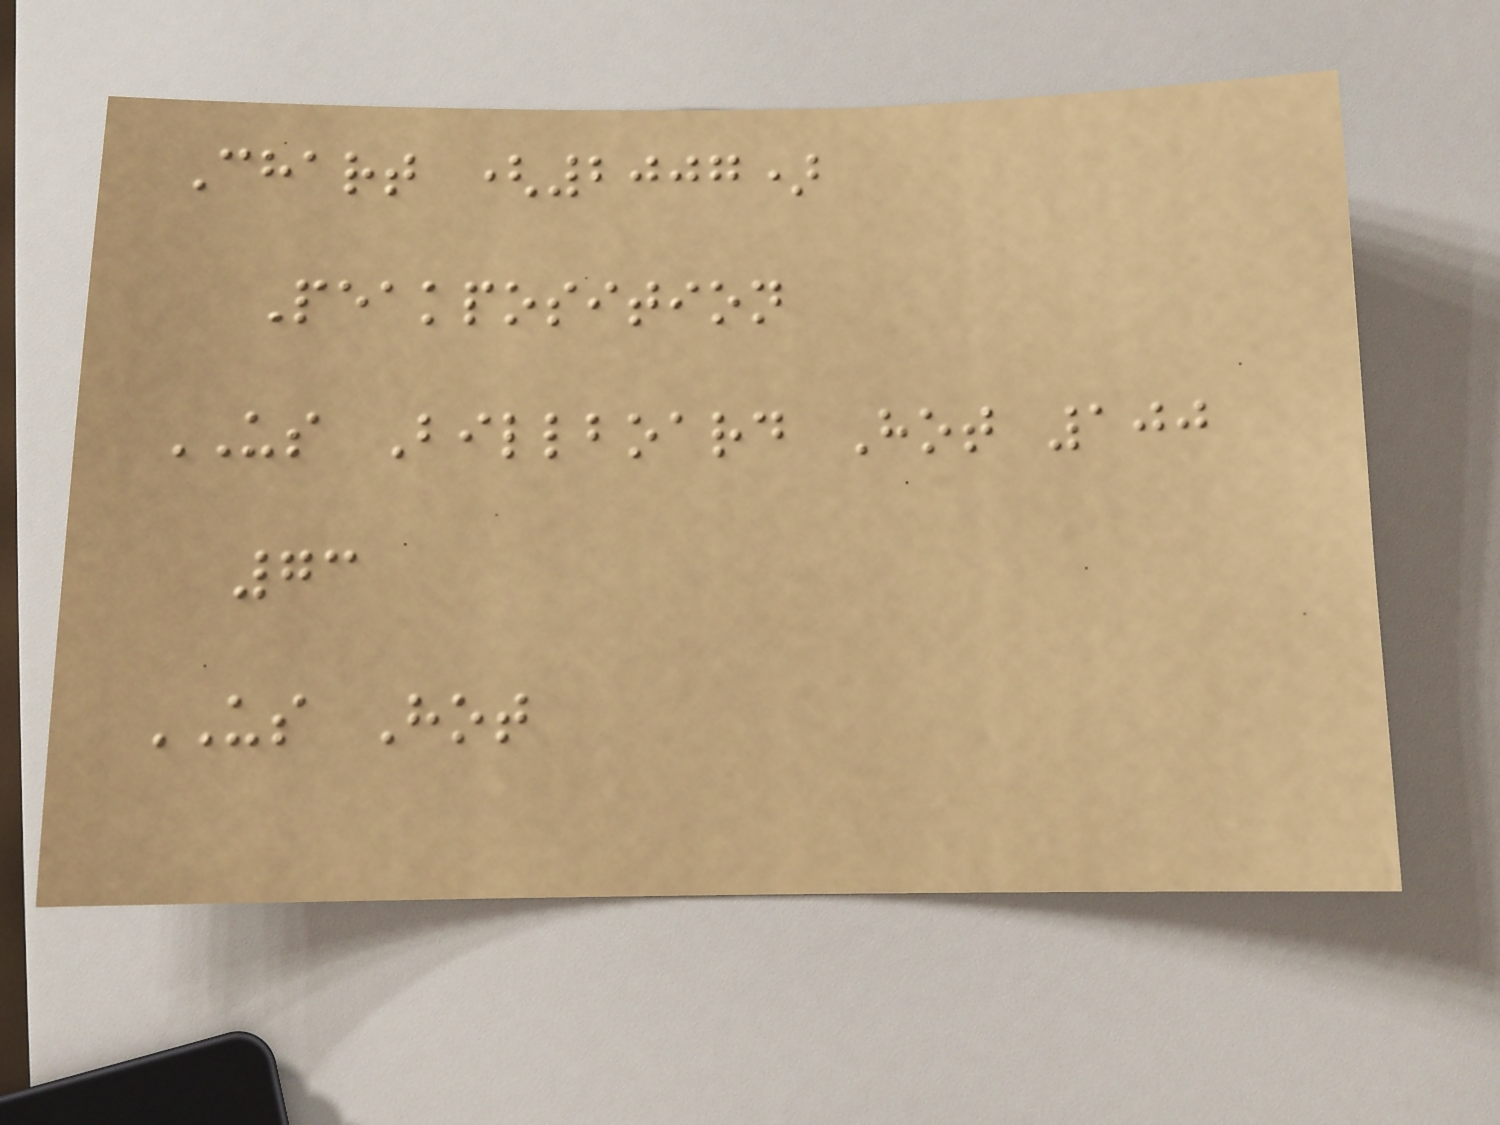Chart (2007)
Peakposition
US Billboard Hot 100
73
US Hot
